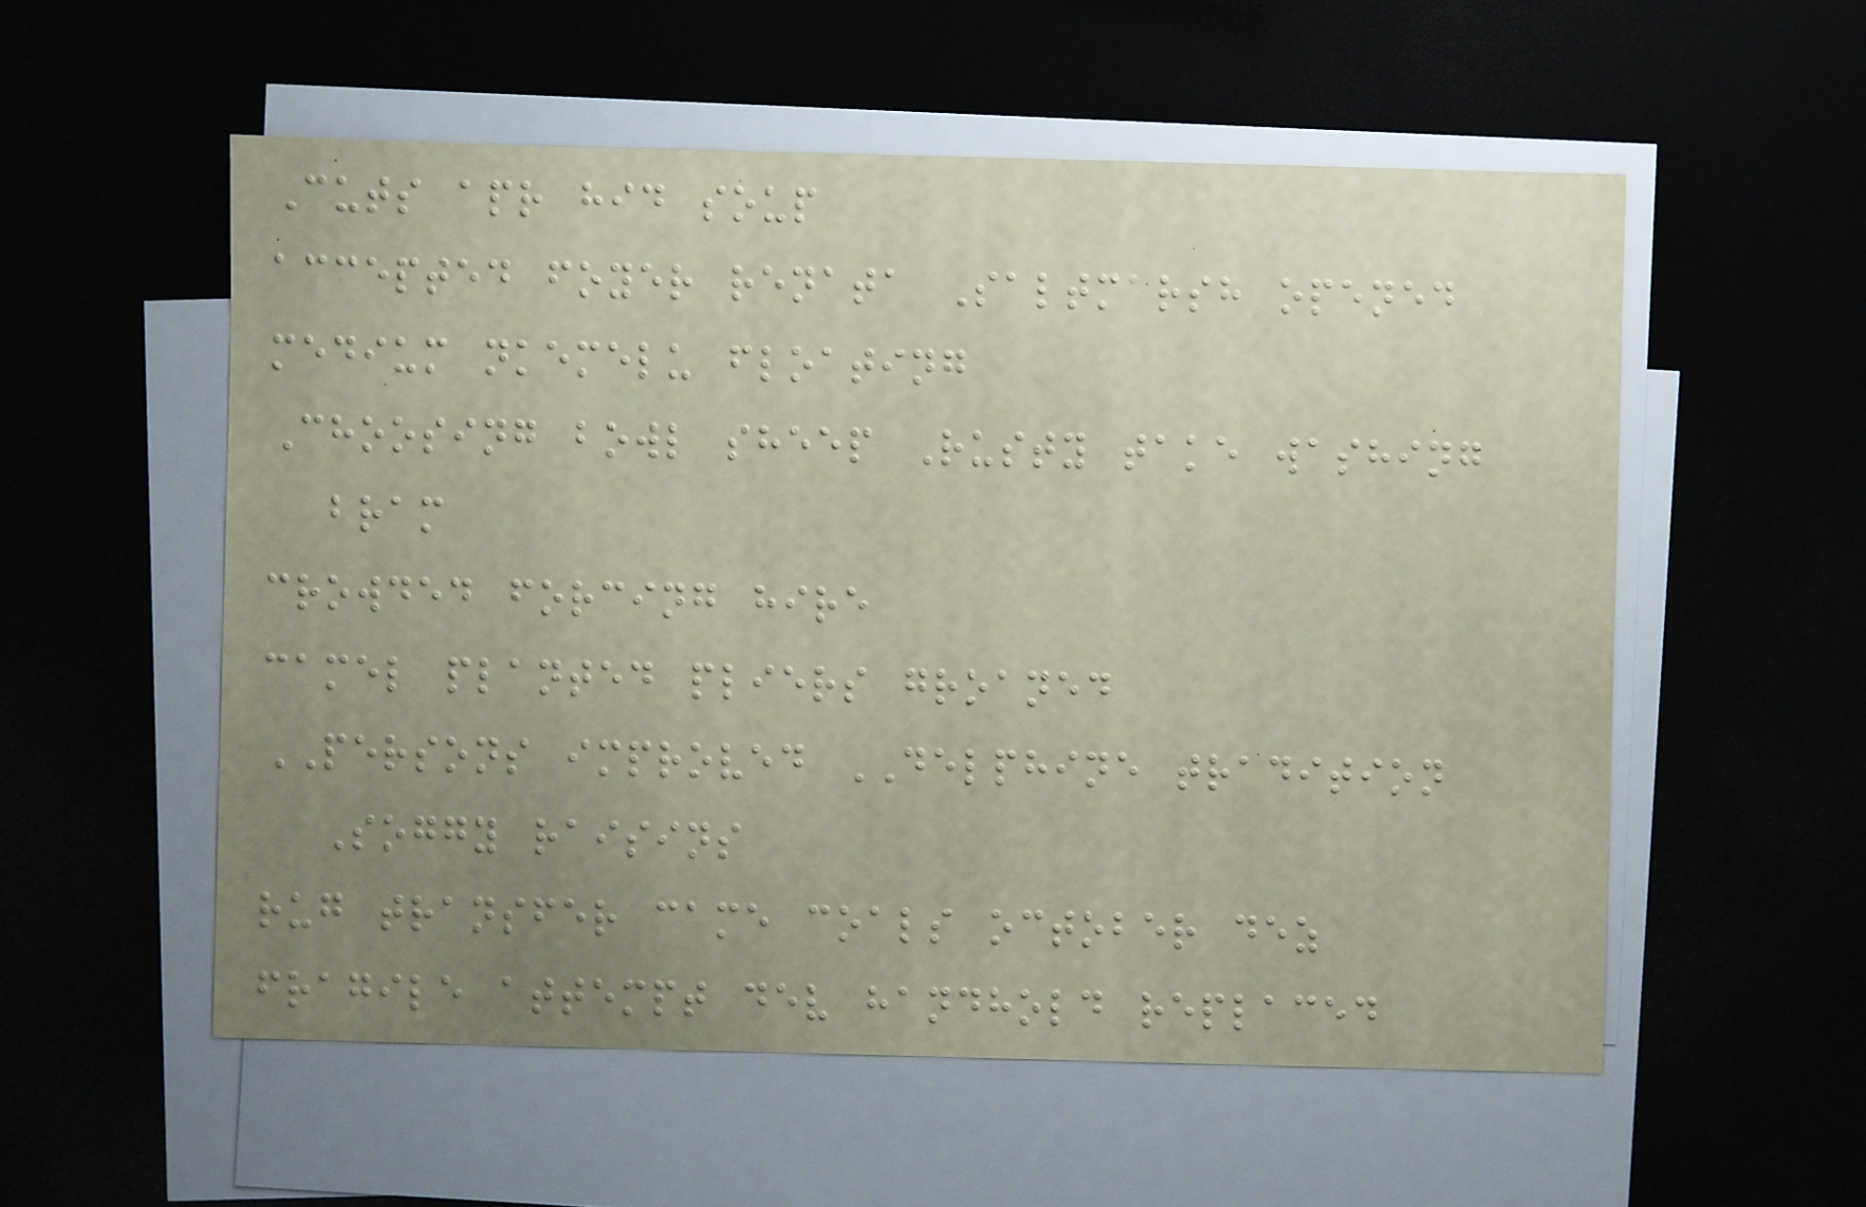Cuts apr hid soup
accepted foyer renata Saltmarsh opened
medium nkemelu floating
Choosing bowl sheep Rusty take washing
bram
crowded forcing hire
camel planted pliers groaned
PERSONS improved DELPHINE tradition
Soggy raisins
rug transfer came coals october dez
fragile attempt dev handhold replaced
